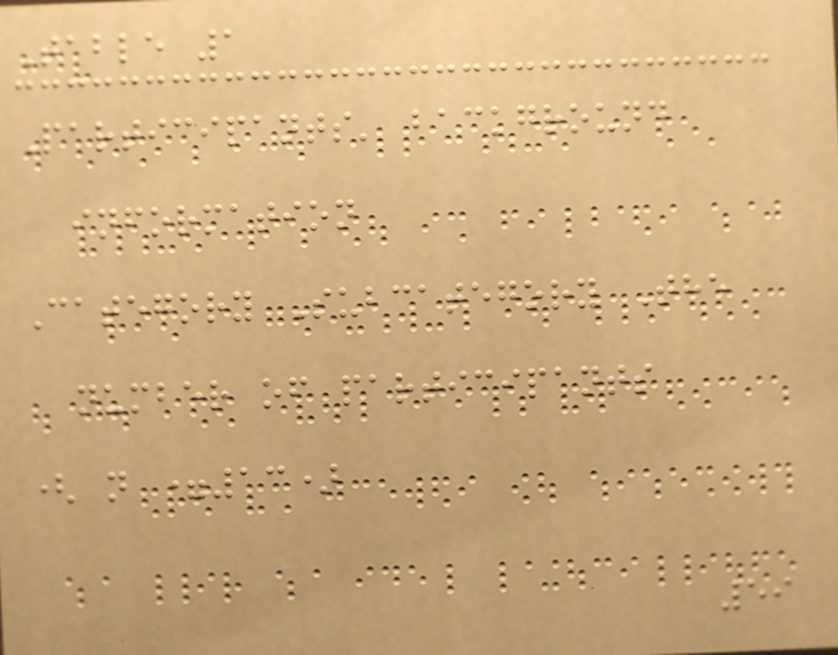Table 1
Participants' background
information
Category Subcategory The
number of participants
( n =13)
59
